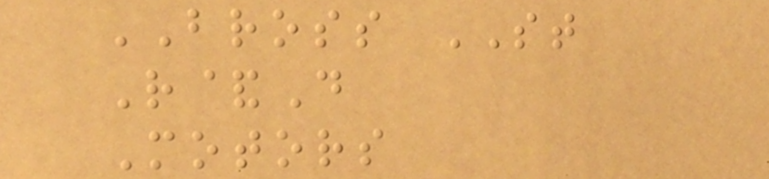BROSS ST
R&D
Motors
